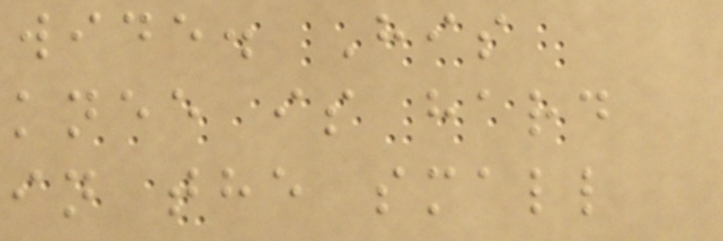wide. His
knee is hard
in the small
